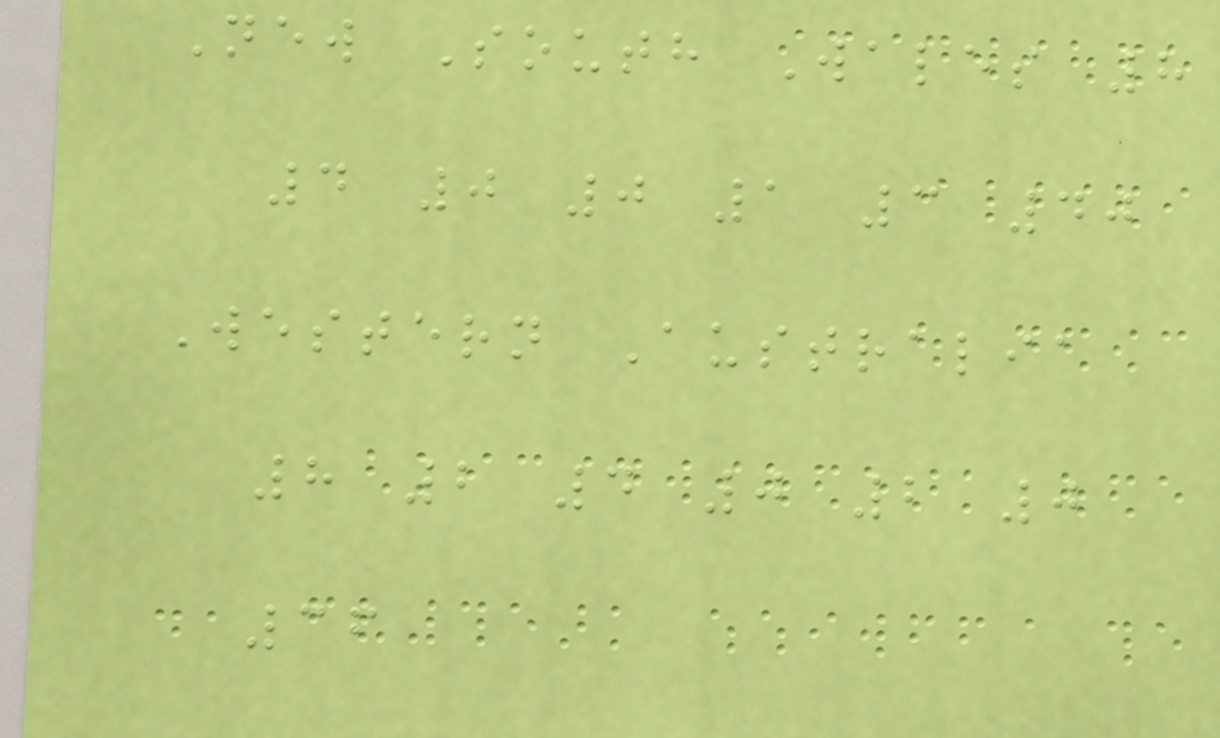New South Wales 8
4 0 0 1 3 40
Western Australia
8 2 4 0 2 0
36
